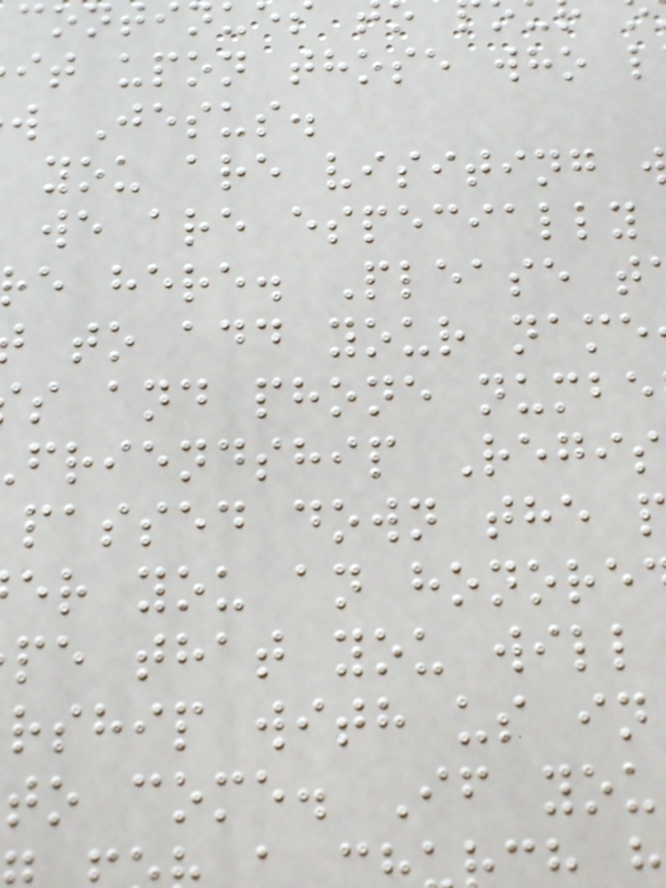it upon those who l
w Jesus.
you are visiting
we are especially
e here. Please t
to add your name
s and phone numbe
friendship Regis
passed down the
er you an honore
pe that you will
rship with us in
to come. If you
